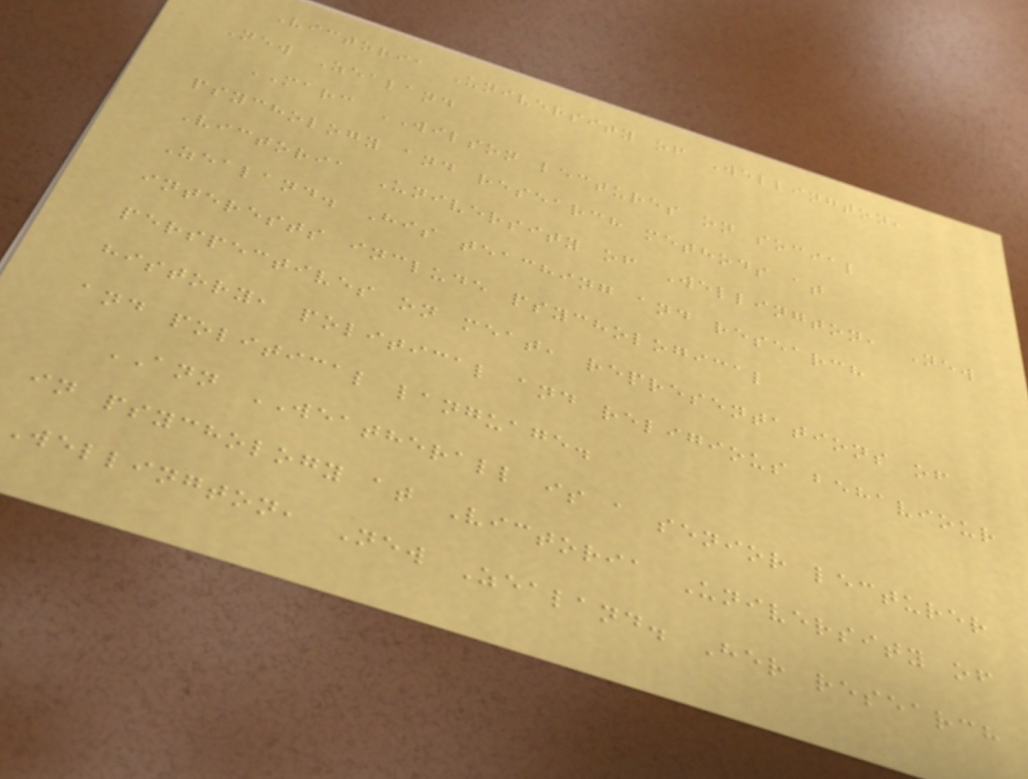Victoria University of Wellington,
New Zealand
MARC WILSON lectures on social
psychology and research methods at
Victoria University of Wellington, New
Zealand. His teaching and research
interests include psychological
perspectives on meat, representations of
history, political and religious behaviour
and political language.
ANN WEATHERALL is a senior lecturer
in psychology at Victoria University of
Wellington, New Zealand. Her research
